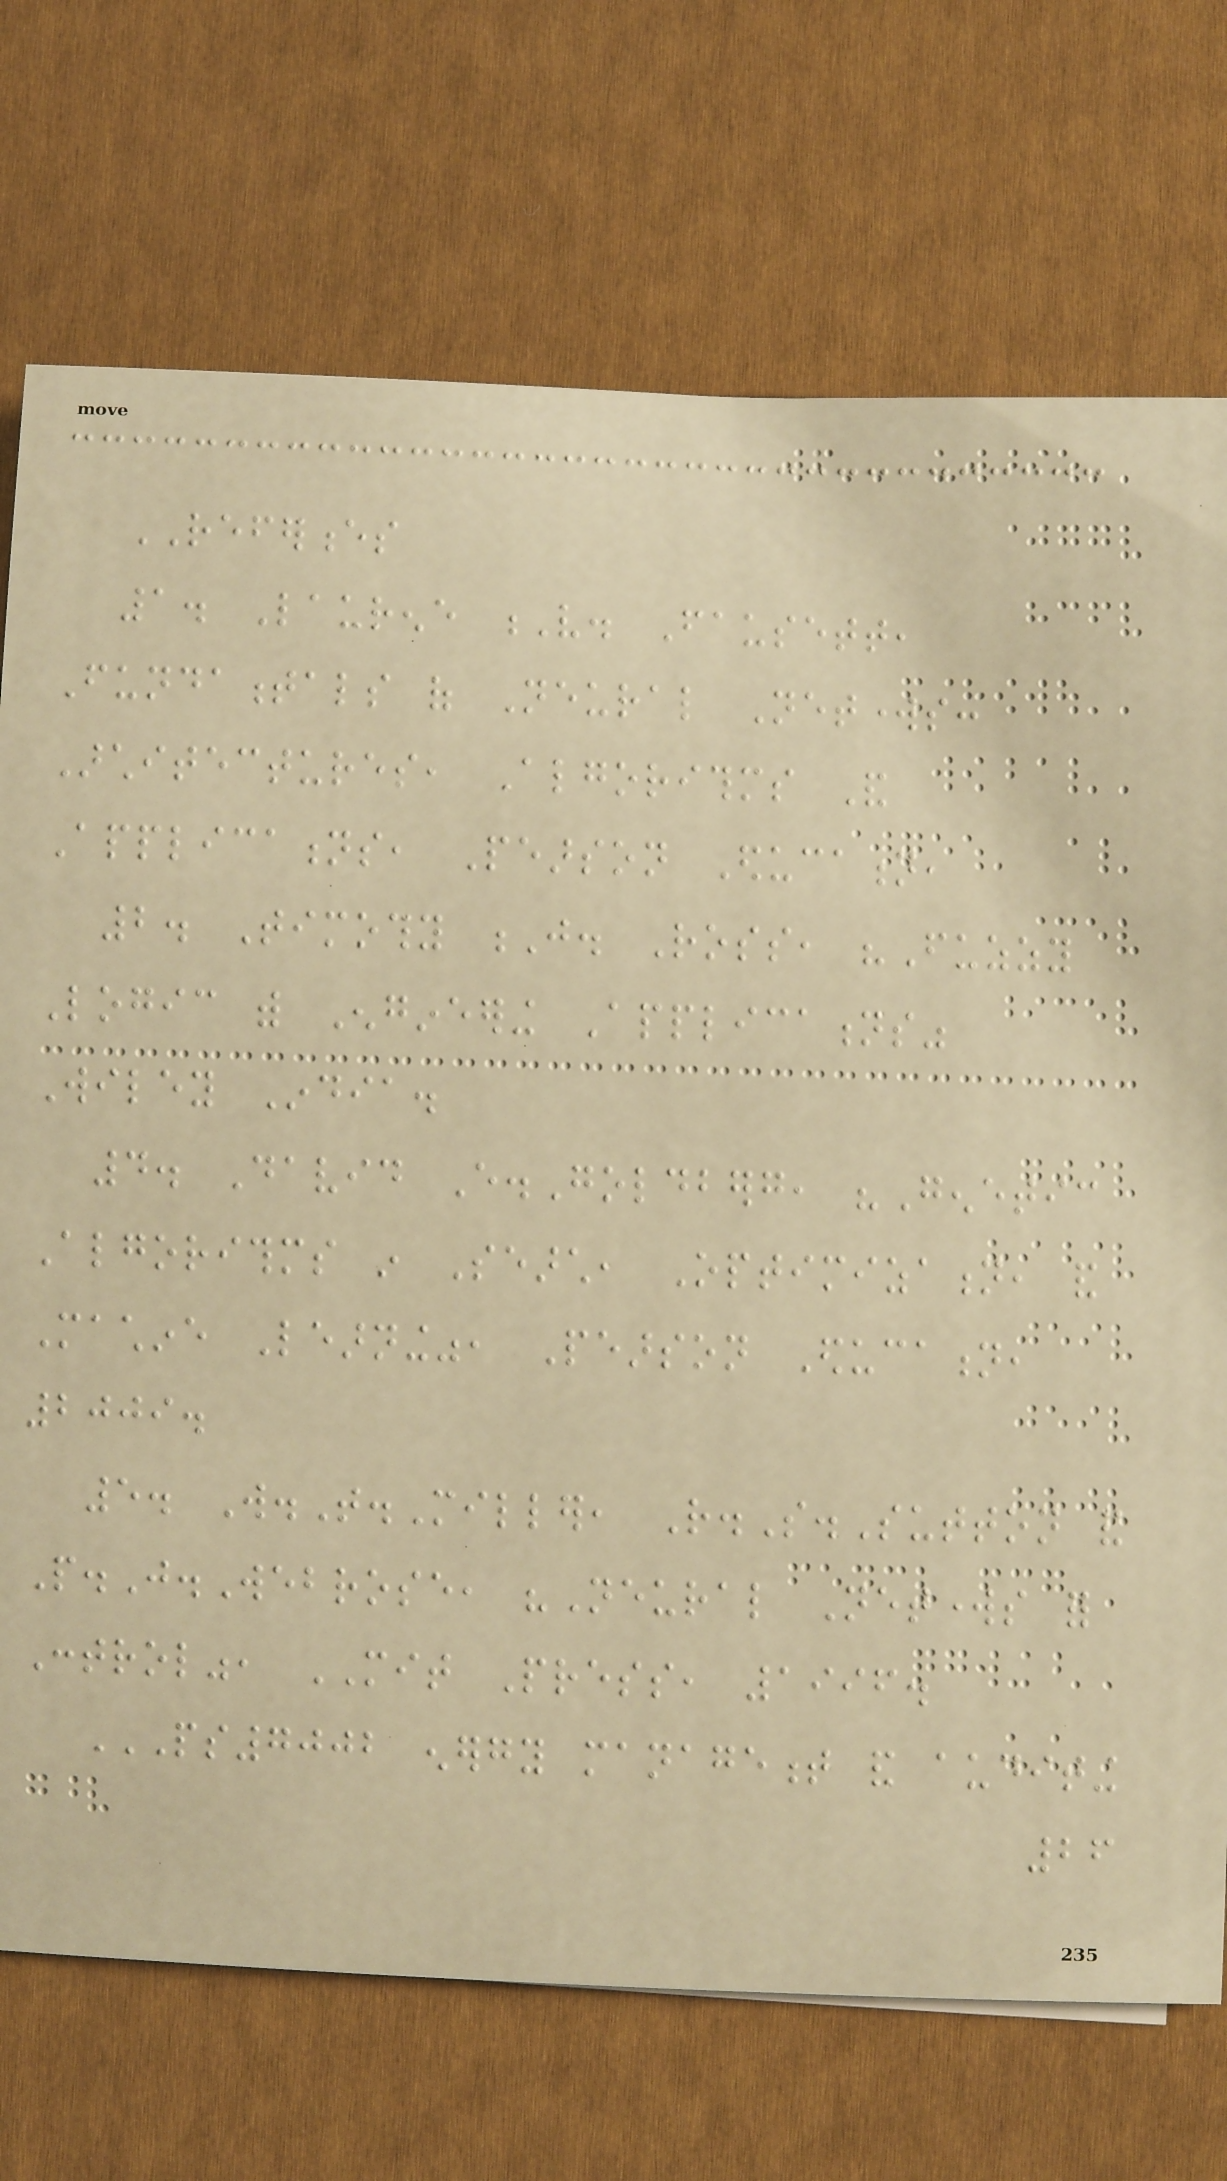REFERENCES
1. Laurene V. Fausett,
Fundamentals of Neural Networks:
Architectures, Algorithms And
Applications, Pearson Education,
2. Timothy J. Ross, "Fuzzy
Logic with Engineering Applications"
Wiley India.
4. David E.Goldberg, "Genetic
Algorithms in Search, Optimization, and
Machine Learning", Pearson Education,
2009.
5. W.T.Miller, R.S.Sutton and
P.J.Webrose, "Neural Networks for
Control", MIT Press, 1996.
PS7002 ENERGY MANAGEMENT AND AUDITING
26
